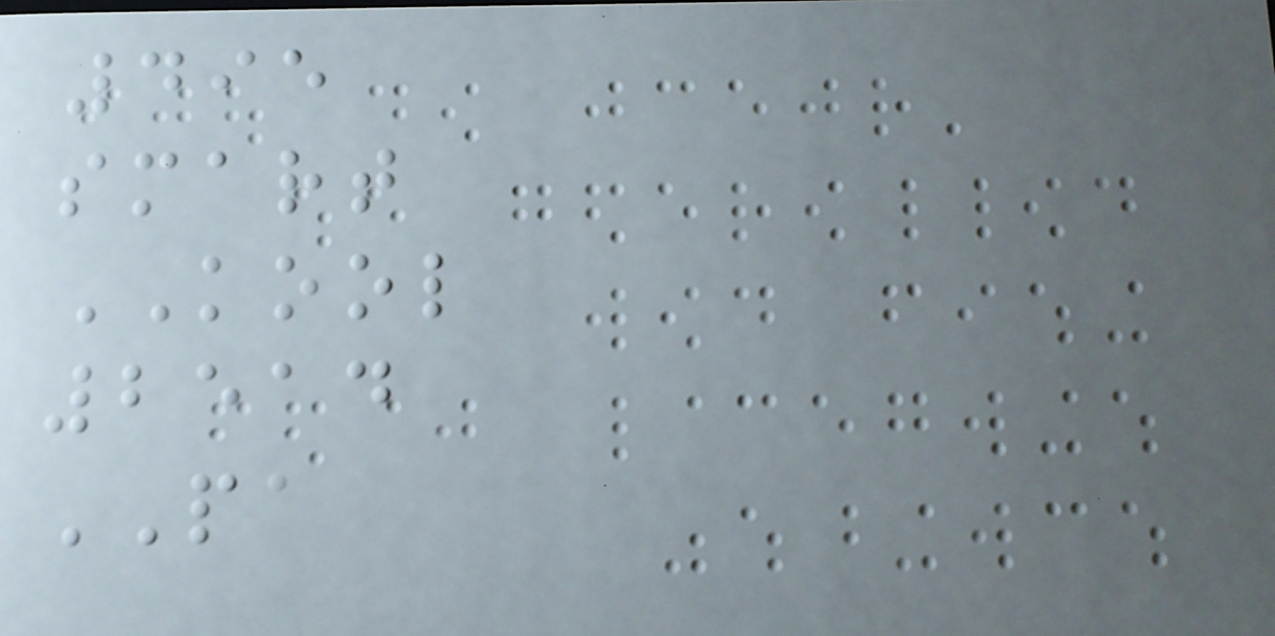495
smart
KOOL
2514
PA
